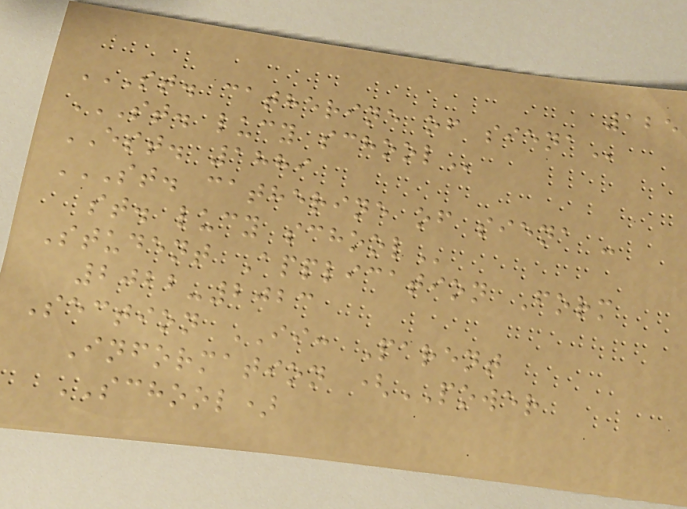125
ST. CATHERINE OF SIENA
ST. LUCY SCHOOL
EST. 1889
ST. CATHERINE OF SIENA -
ST. LUCY SCHOOL
Student Application Form
2022-2023
Section II: Parent
Information (POWER
SCHOOL)
